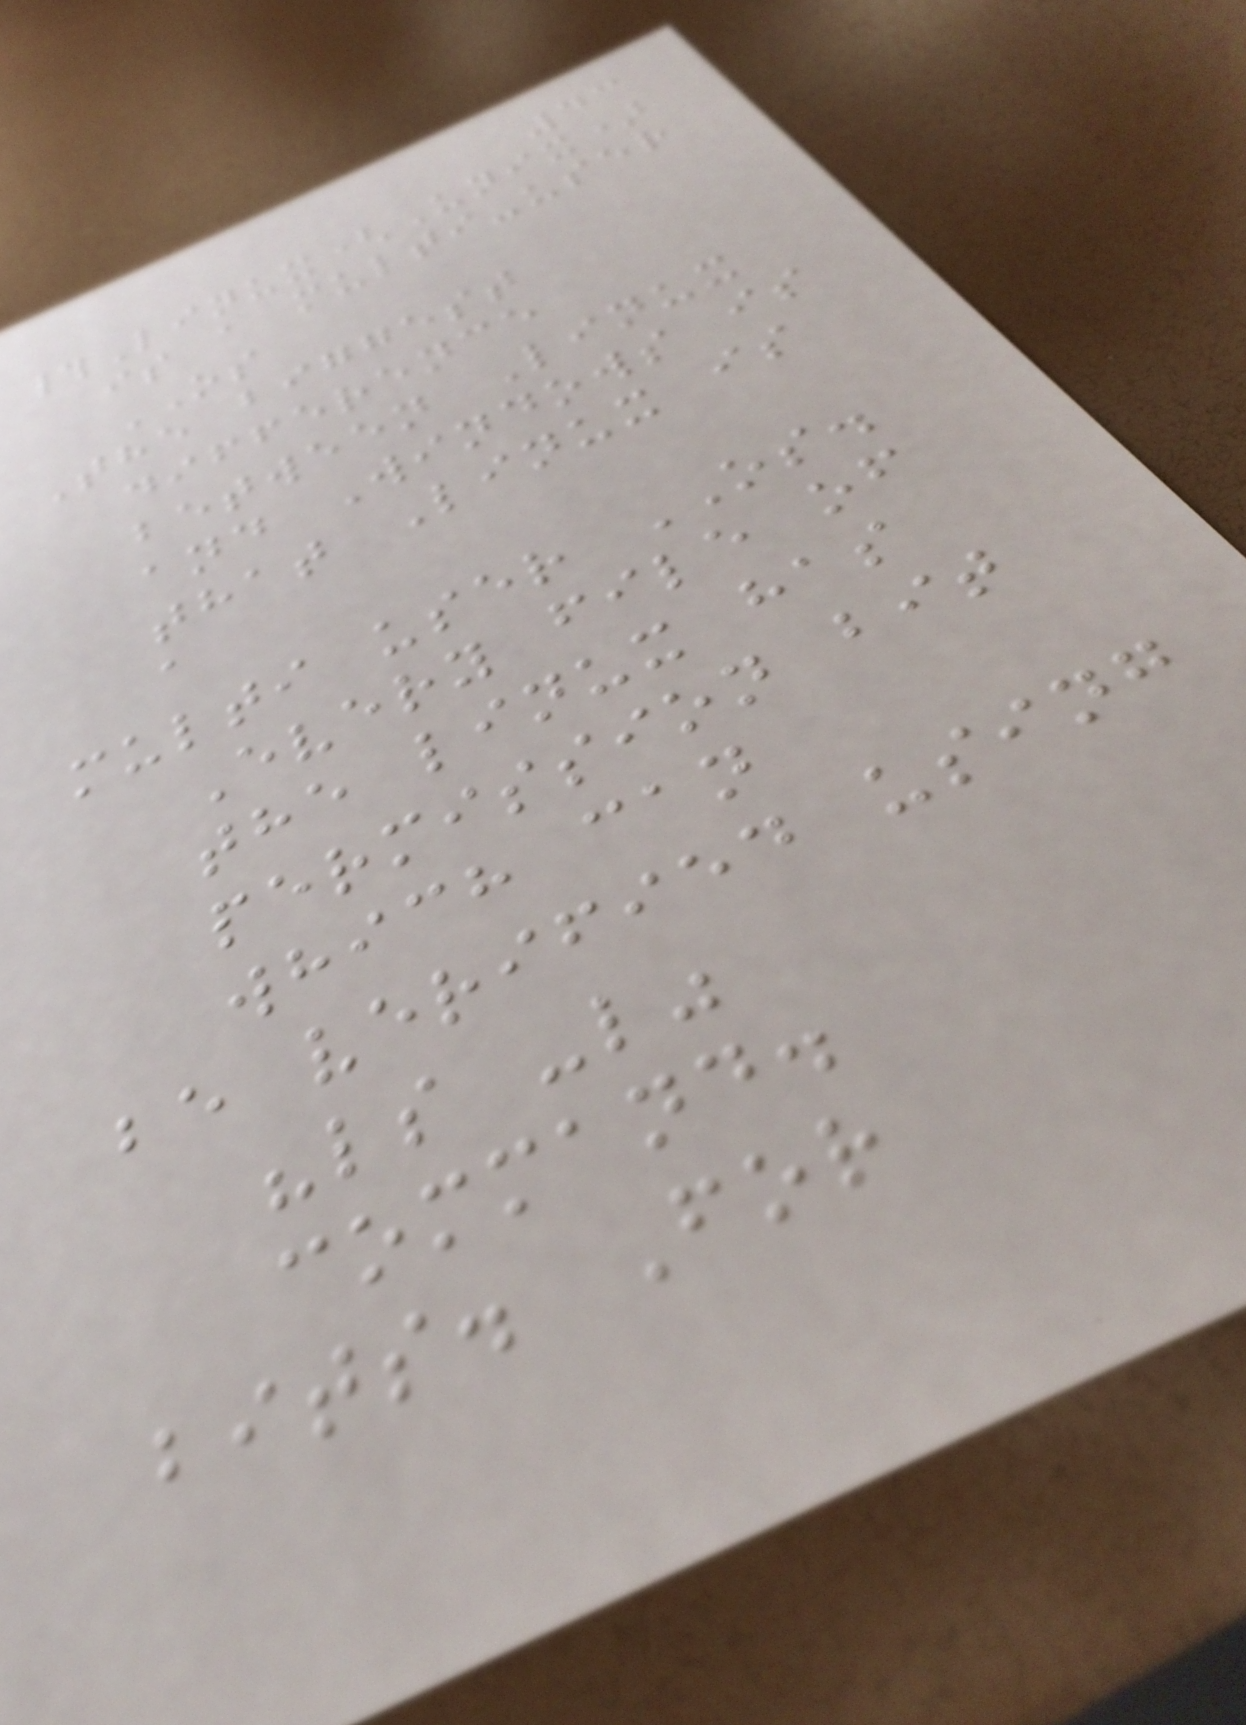43
#Linux(Unix)
is a multi-user
OS
The biggest
difference
between Linux
and Windows is
that Linux is
a
multi user OS.
Every file of
the linux has
permission bit
which can
be verified using
"ls -l"
command.
bits. For
